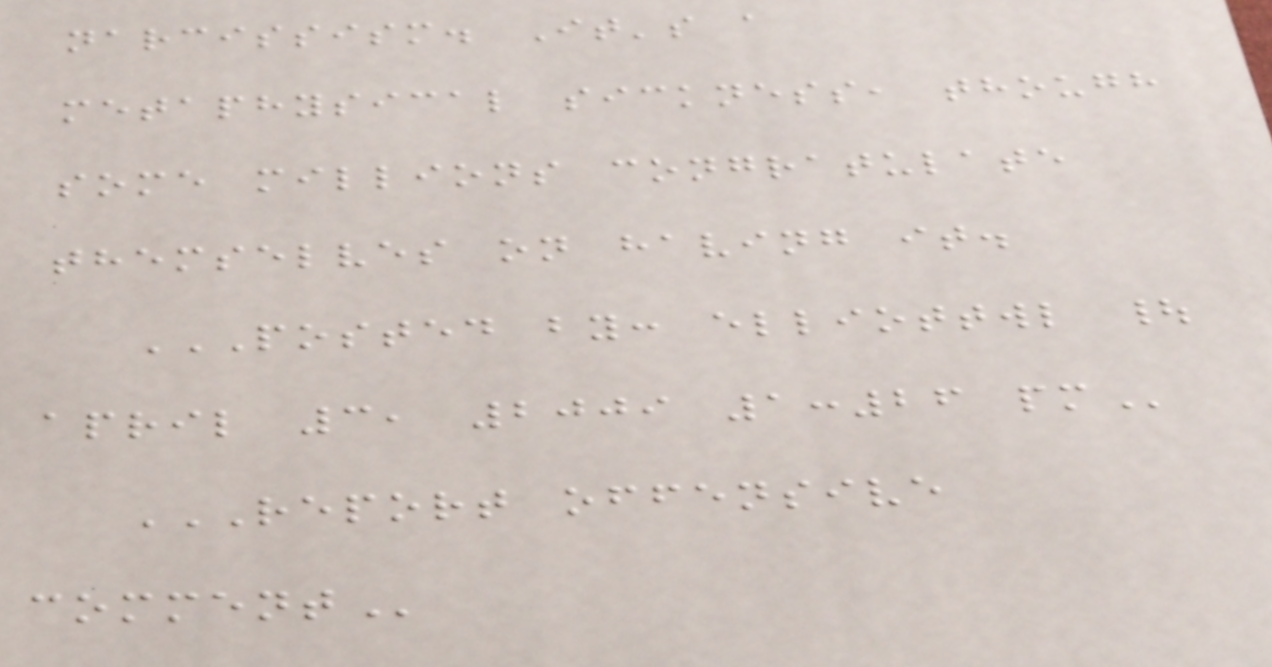narcissism. It's a
metaphysical sickness, though
some millions congratulate
themselves on having it.
POSTED BY: ELLIOTTWL |
APRIL 3, 2009 1:26 PM
REPORT OFFENSIVE
COMMENT
